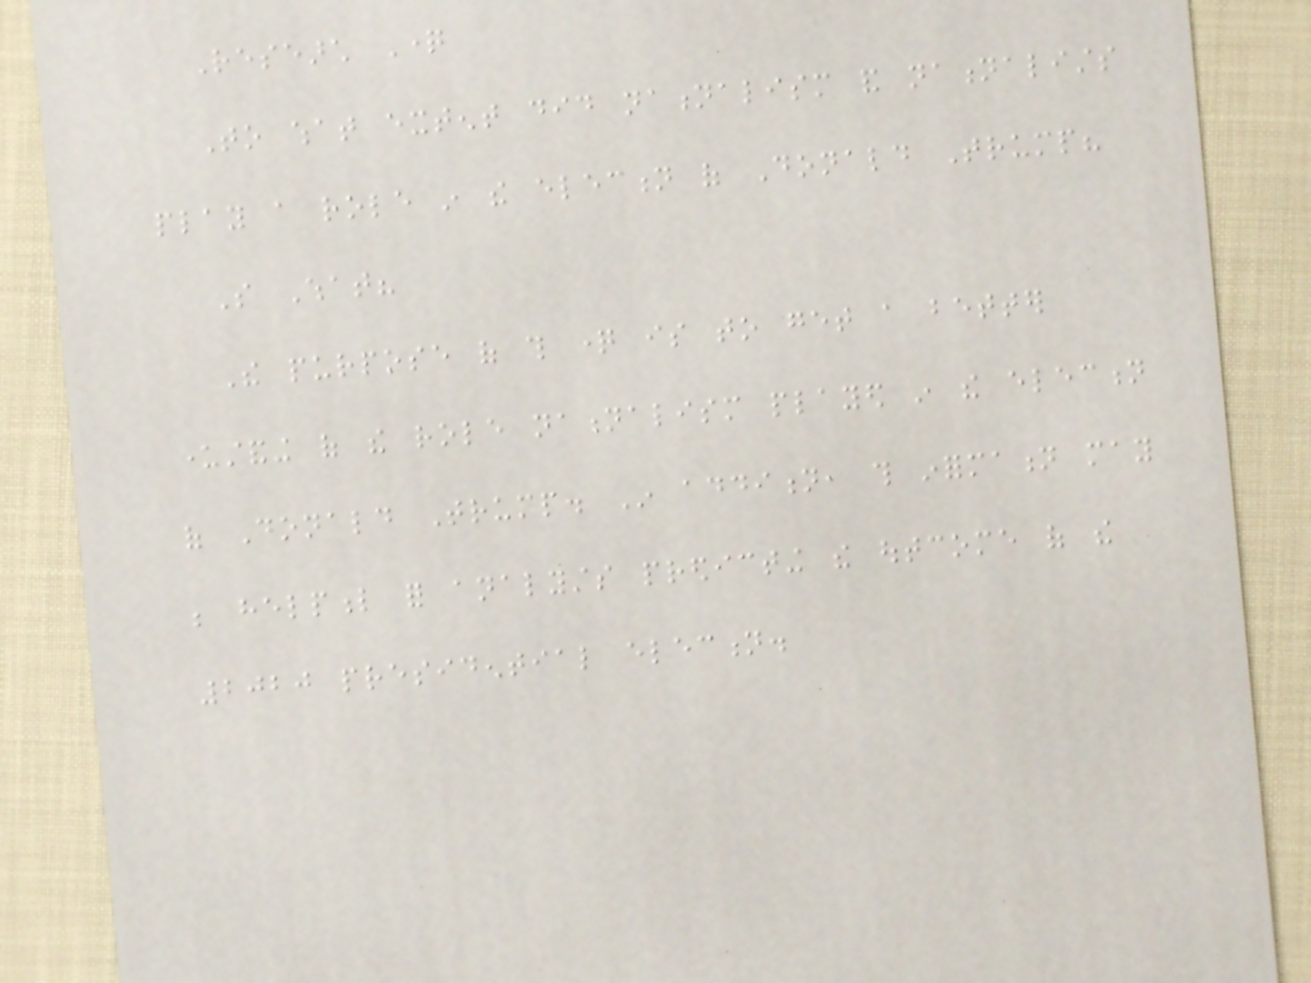Research Question
To what extent did nationalism and nationalists
play a role in the election of Donald Trump?
So What?
The purpose of this question is to get a better
understanding of the role nationalism played in the election
of Donald Trump. In addition, this information may
be helpful for analysts predicting the outcome of the
2020 presidential election.
